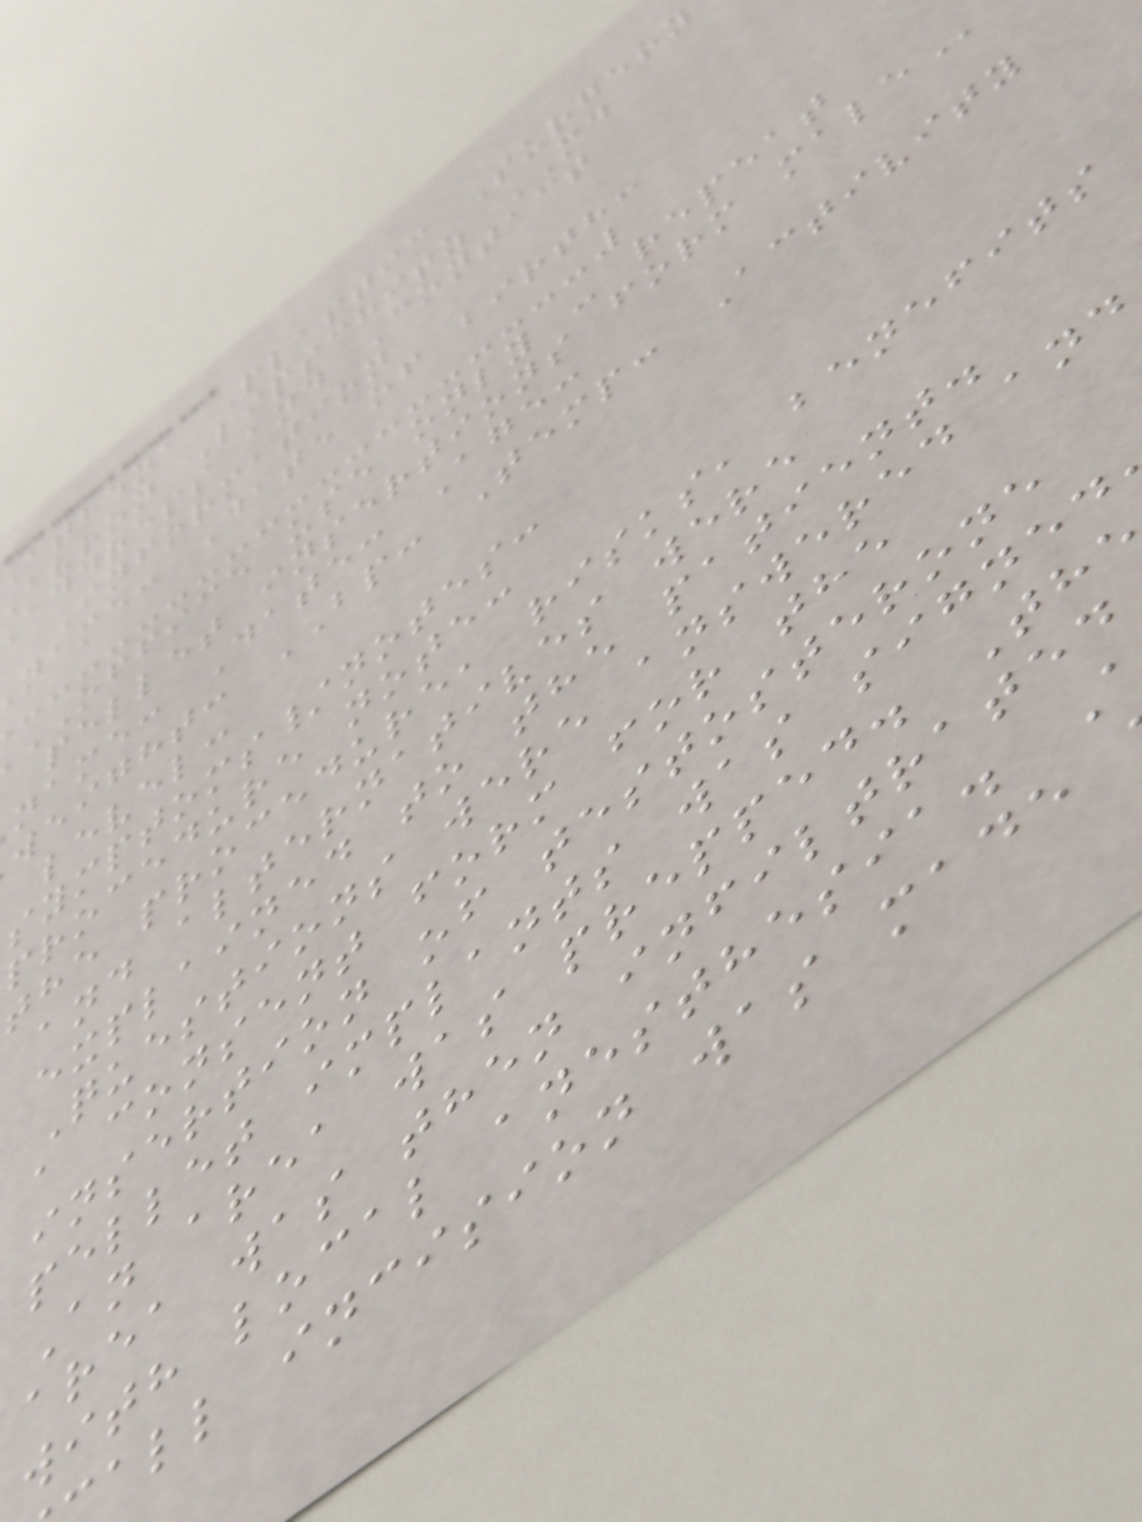athena Plastic Surgery
avron Lipschitz MD
address and Contact
Information
name: Date of birth:
OFFICE use only - repeat
pellet insertions form
name: Date: Age:
weight: BP: Temp: Activity
level:
symptoms/notes:
procedure note:
the procedure, risks, benefits
and alternatives were
explained to the patient.
Questions were answered and
a consent form for the
insertion of testosterone
pellet implants was signed
An area was prepped. Th
area was then infiltrated
with local anesthesia.
all incision was made
